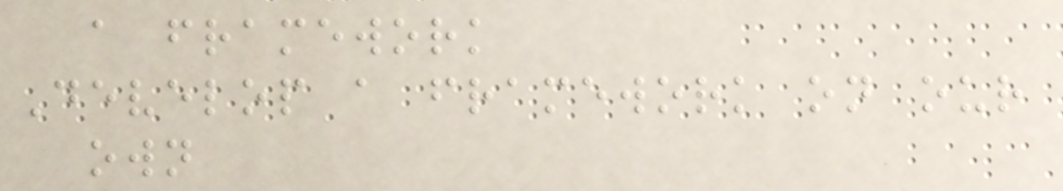a framework
Develop a framework on our
own
